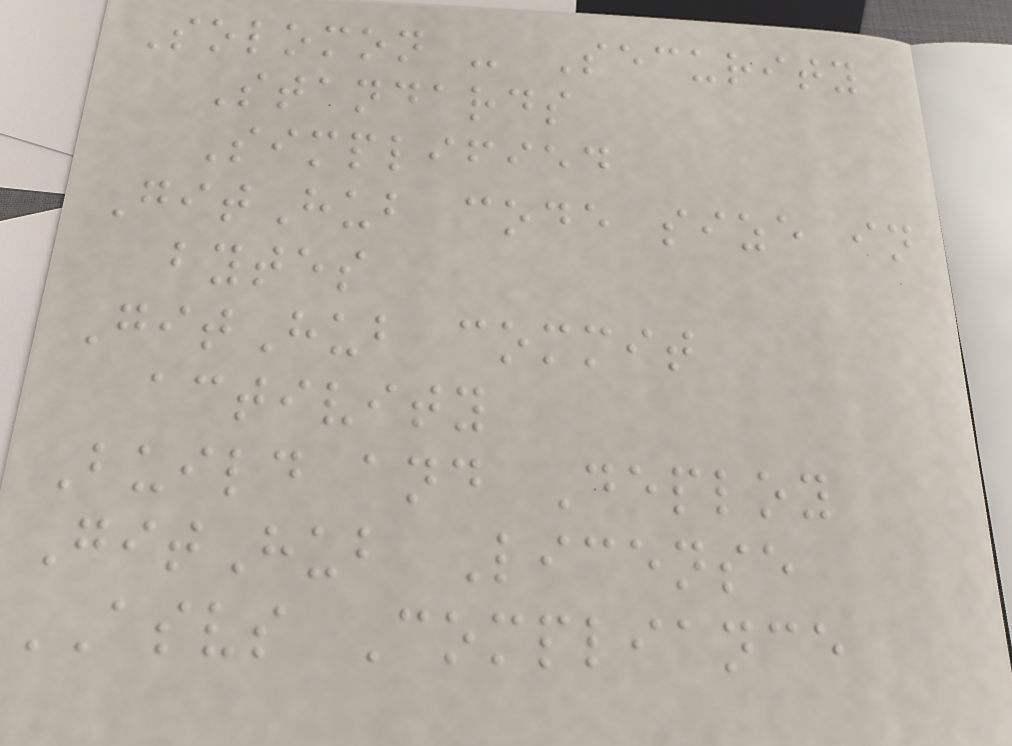Solomon - Security
Standards
Simplified
GitHub code size in
bytes
GitHub commit
activity
Build and Deploy
GitHub License
ASVS Compliance
